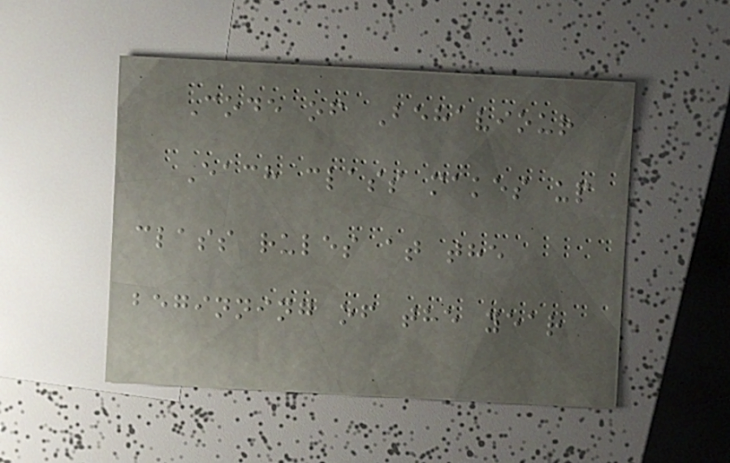Code of Behaviour
Each class makes up
class rules at the
beginning of the year
